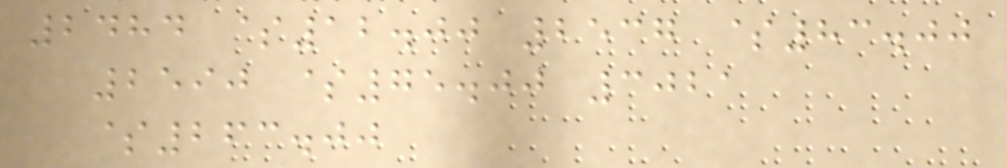2484 $12.00 2537 $83.00
2590 $75.00 3021
$263.00
